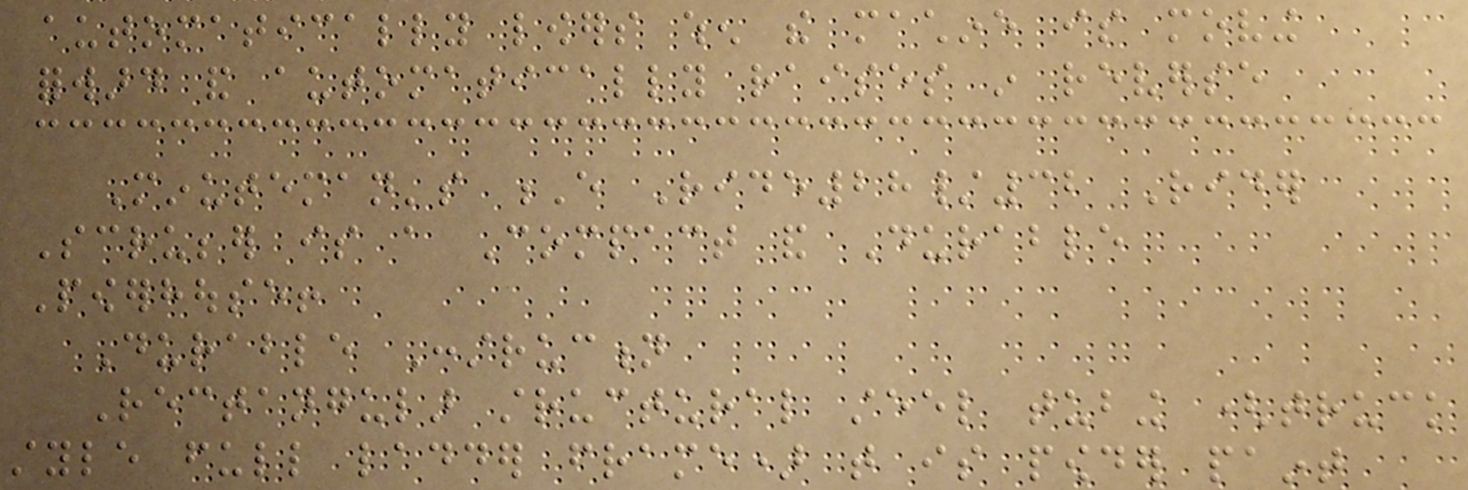automatically lowers when the machine is moving
forward and automatically raises in reverse
Minuteman's E Ride28/32 Rider
Scrubber is a Compact and Durable
Powerhouse!
Durable Construction
Rectangular structural steel tubing (truck
style full ladder frame) that is powder paint
